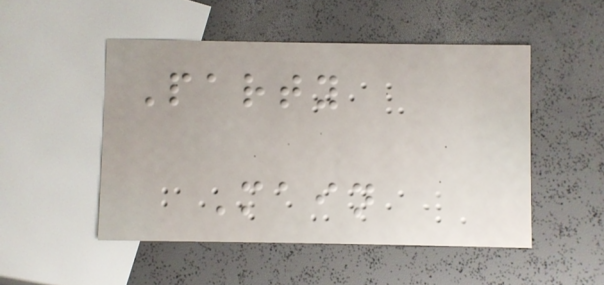Party
Main
